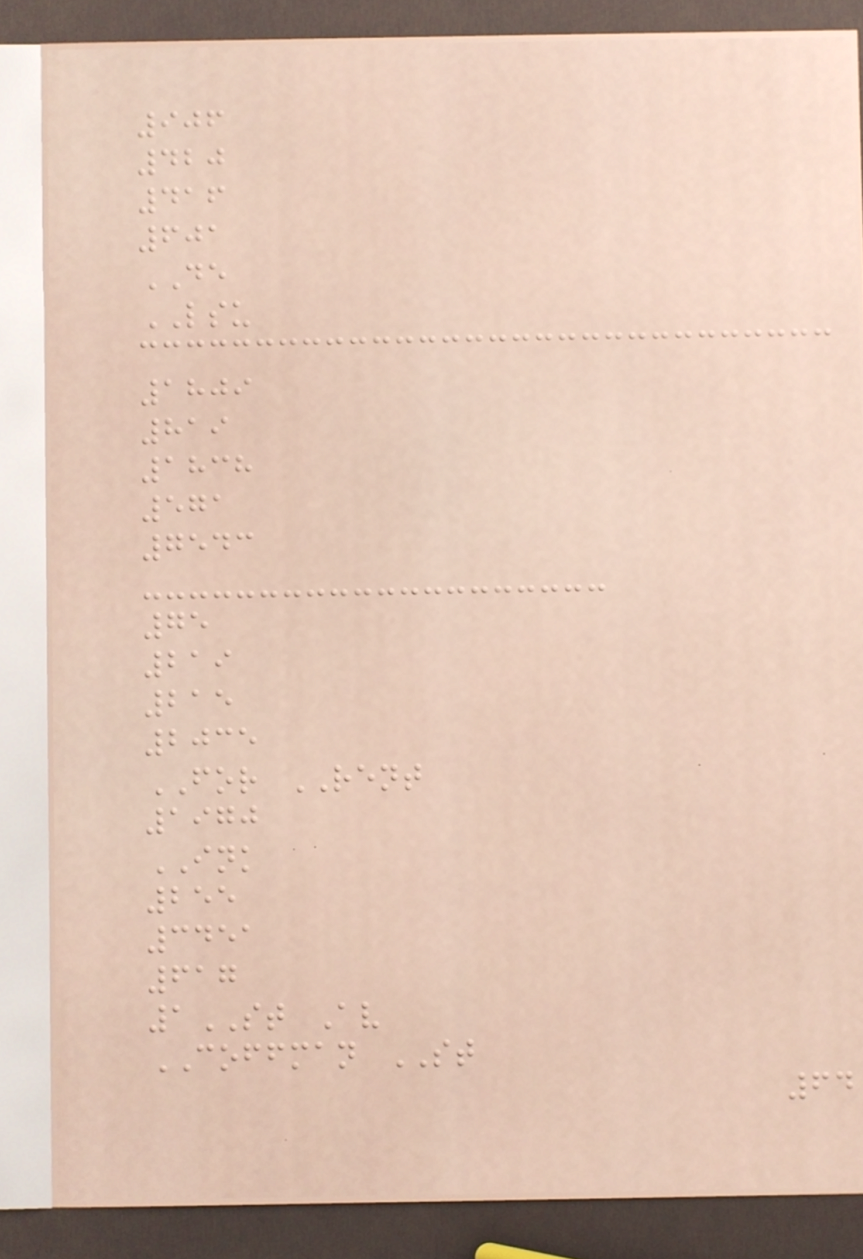906
420
416
601
DE
LSU
1809
819
1838
571
7543
75
219
215
2035
FOR RENT
1970
INK
255
3451
617
1ST Av
COFFMAN ST
64
